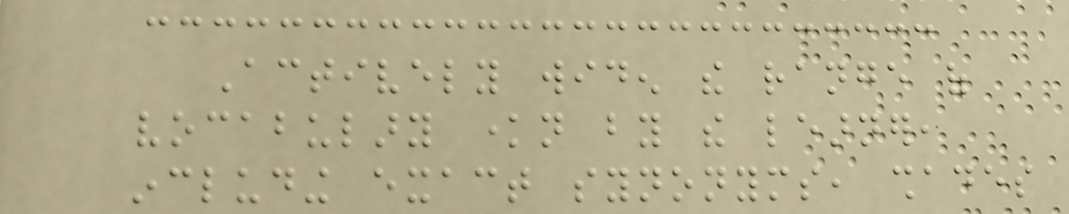Actively widen the range of
vocabulary known by the learner,
including exact synonyms, shades
